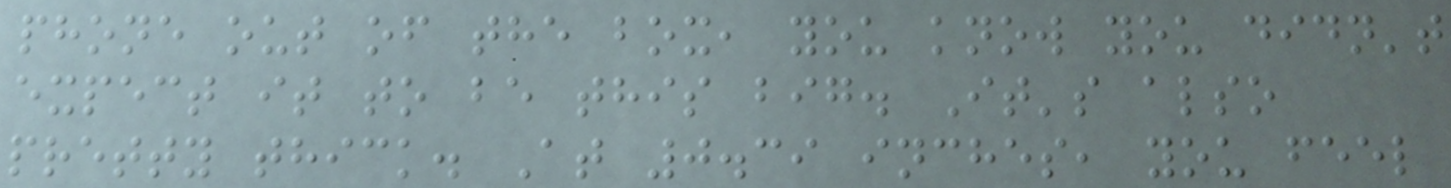phone out of the box, you know you didn't
expect it to be this big. It's also
pretty thick. At 0.39 inches, you feel
